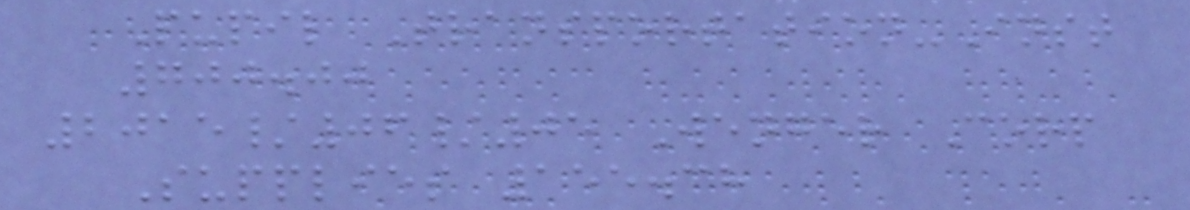Pupil Transportation-Inst
700.00
2015/06/05 Wenger Corp
Supplies 155.38
